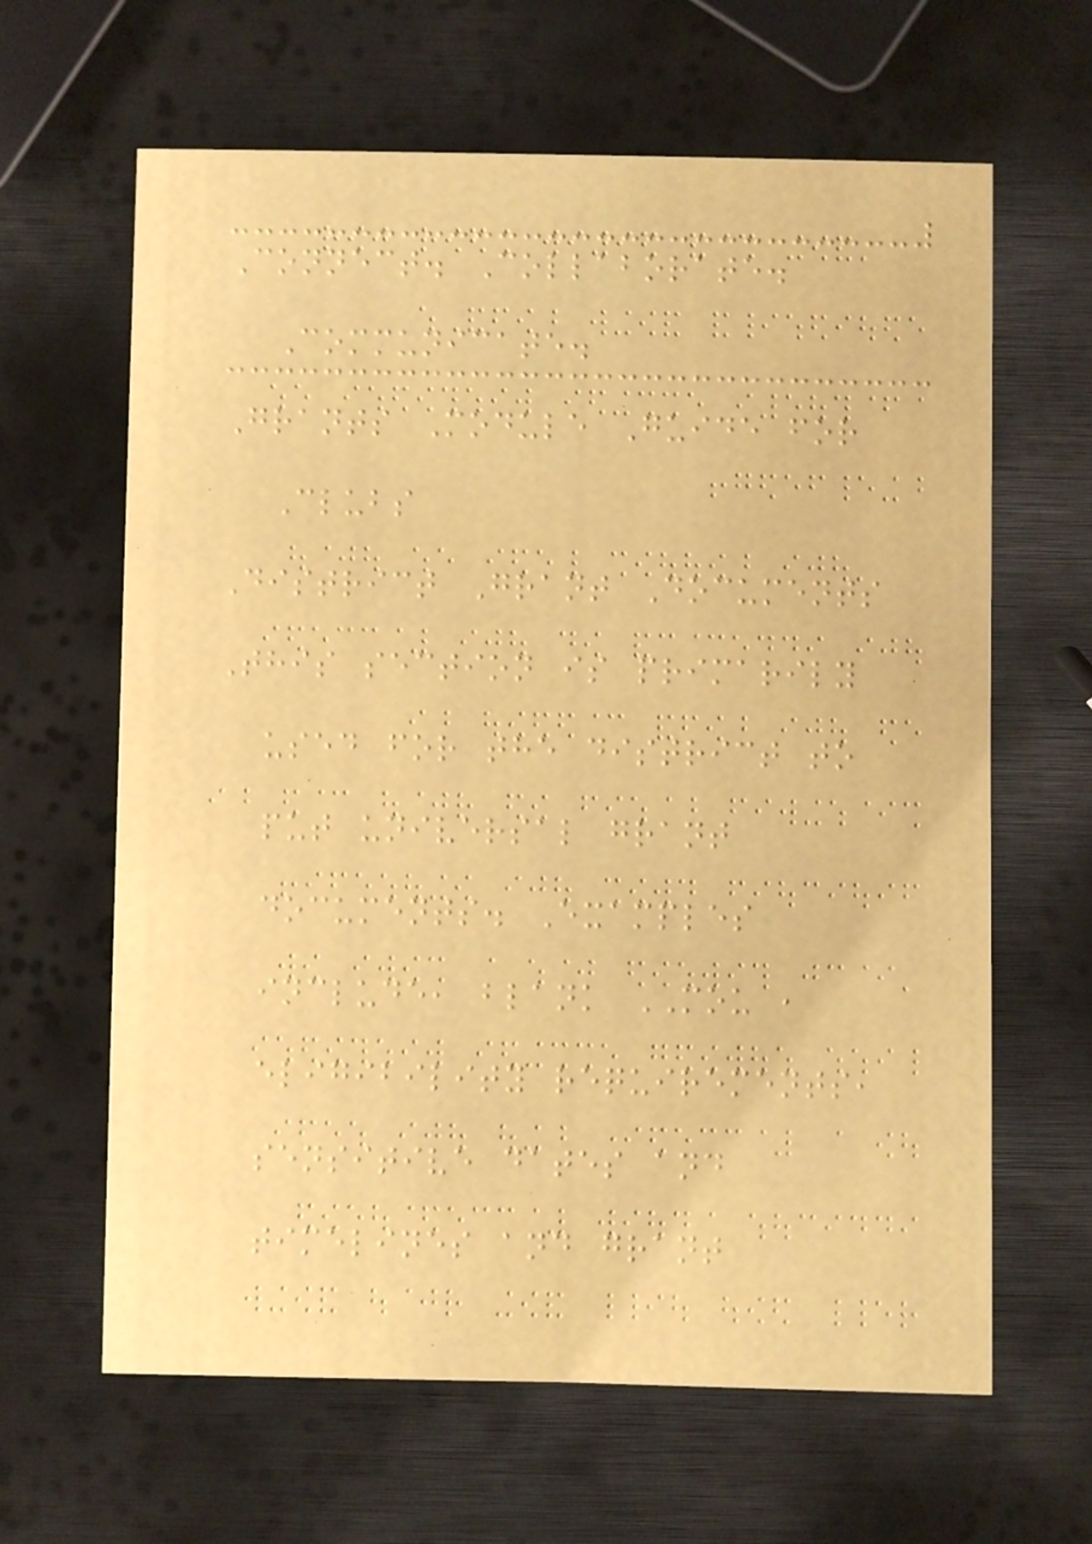Connect. Collaborate.
Communicate.
Grants Module Guide for
Clubs
District Grant Documents
This section is primarily
used for the district to
put universal grant
documents. Examples
include, blank MOU ,
eligibility requirements,
sensitive dates and
timelines and grant
